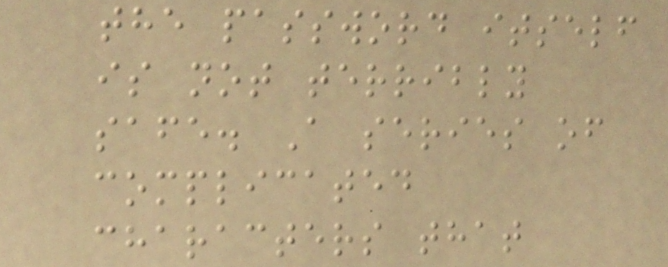the password itself
is not terribly
safe. A series of
complicated
characters that
